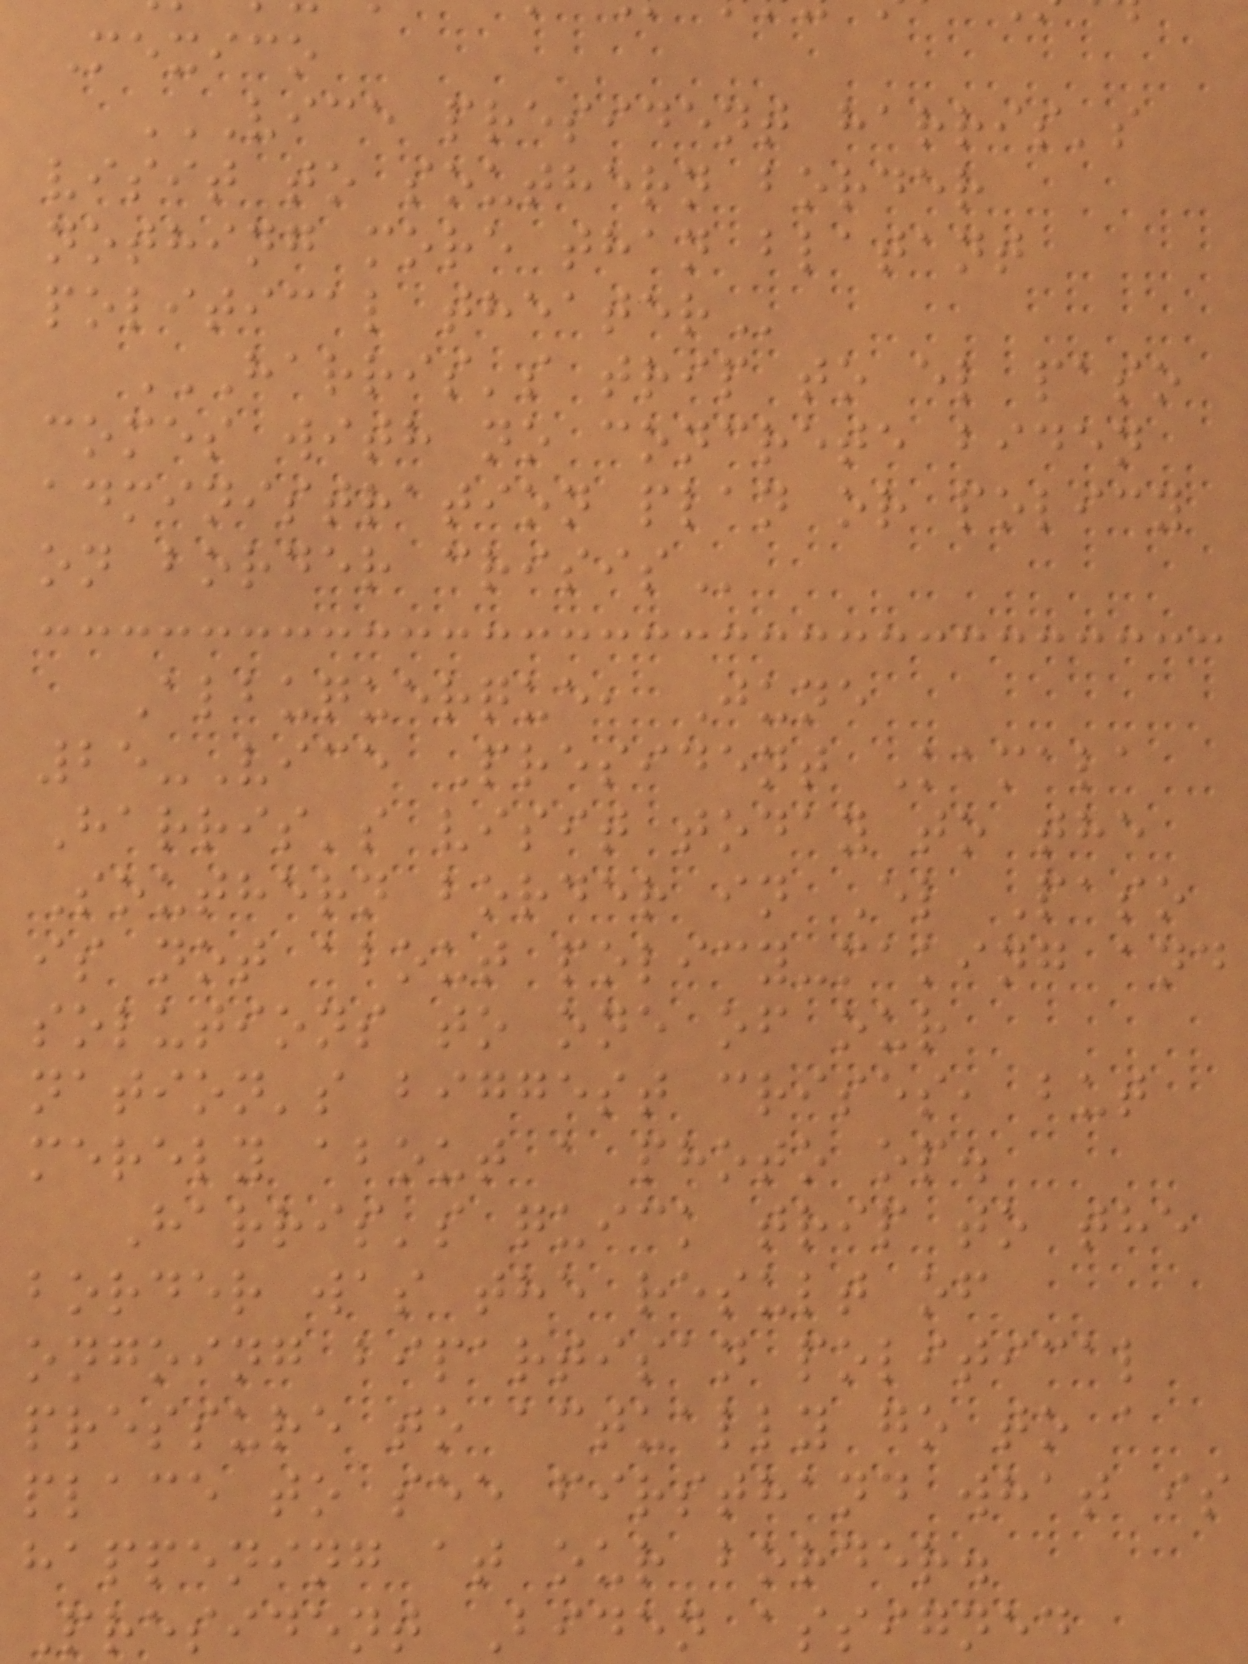Mexico
VICE PRESIDENT HARRIS'S
visit to southern border
nothing more than blatant
political
HARRIS'S TRIP TO EL PASO
comes with no concrete biden
administration plan or policy
on border
Albuquerque, June
25-Vice President Kamala
Harris's visit today to the
Southern border in El Paso
is not about policy-making and
solutions to one of our
nation's biggest crises, but
merely about a photo op.
Harris's quick trip to the
border was the result of
ongoing bipartisan political
pressure to actually go to a
place to see firsthand what is
happening at our border.
President Biden assigned
